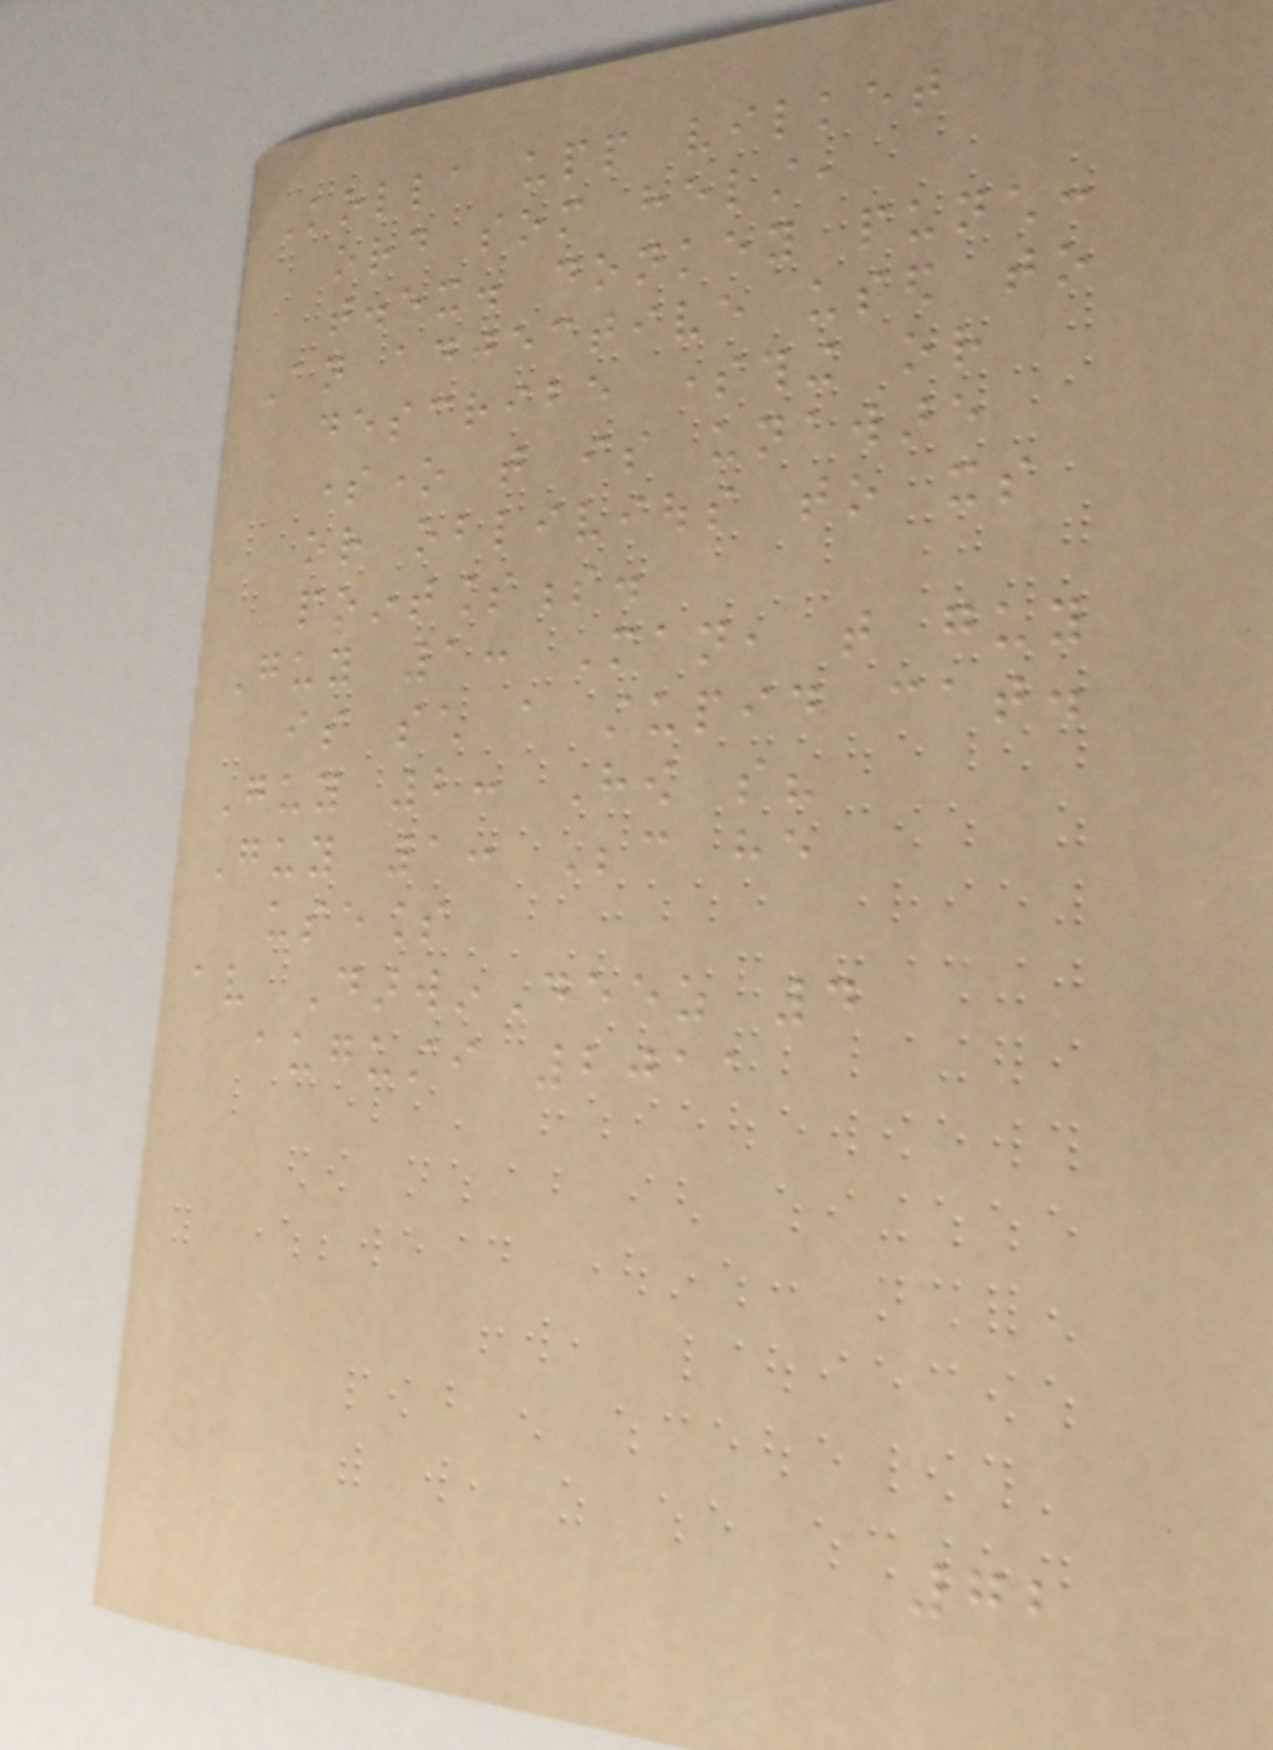Kolla upp vilket
ord som helst,
t.ex. donkey punch:
An adjective used to
describe something or
someone that is unaware
or oblivious to its
pointlessness.
Guy 1: Man, that guy
is such a stupid cat.
Guy 2: How so?
Guy 1: Because he
useless
av DarwinDeez 4
augusti 2011
72
